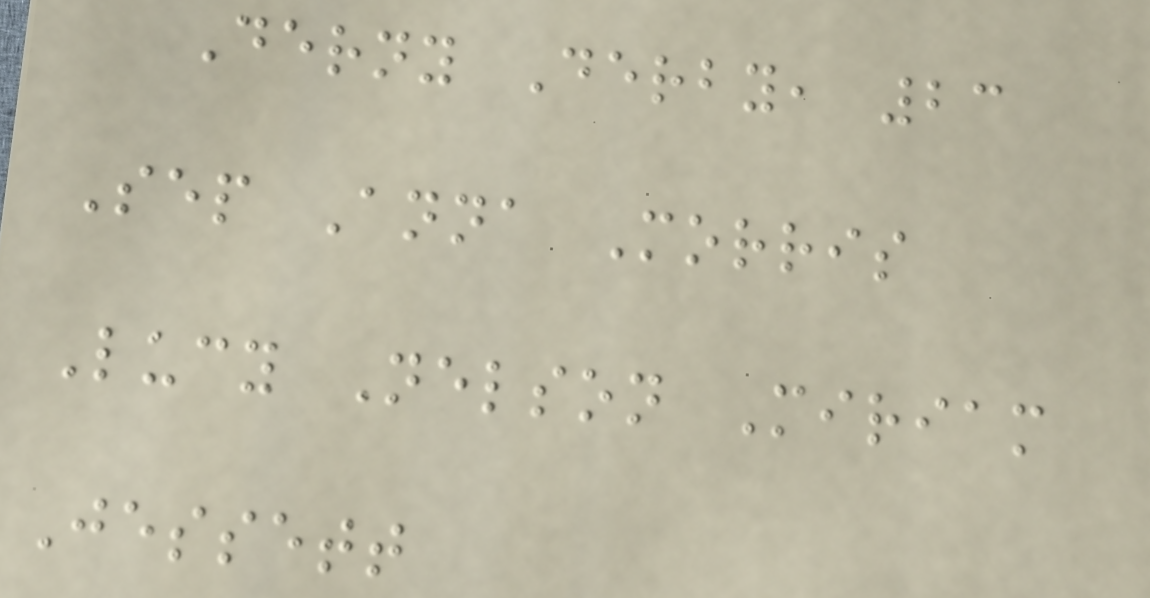Derny Derby, 23
Sep Anna Morris
Lucy Nelson Miriam
Jessett
